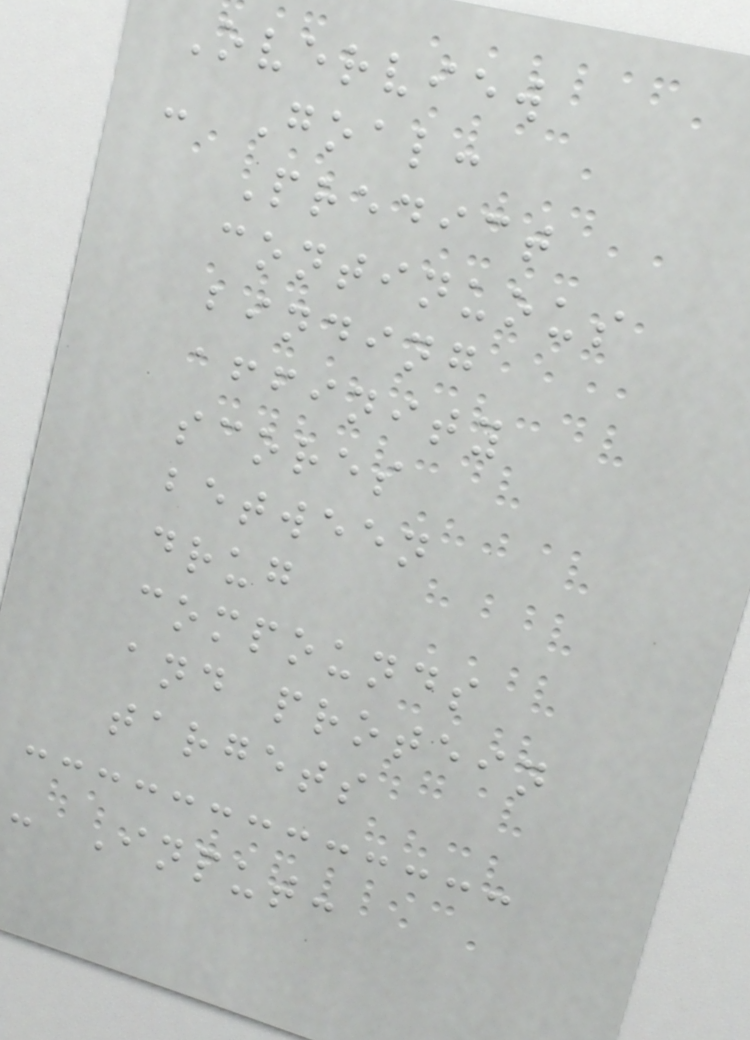Overview
- Goal:
Predict
continuous
binding
affinity
scores
between
drug
compounds
and protein
targets
- Input:
